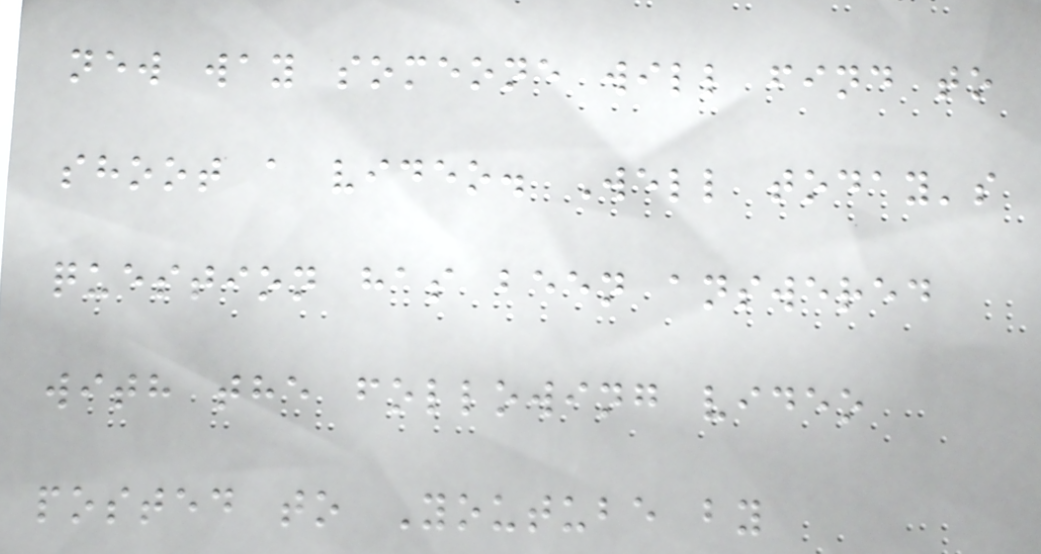new way someone will find to
shoot a video. Well today's
question has been answered
with the following video
posted to Youtube by
